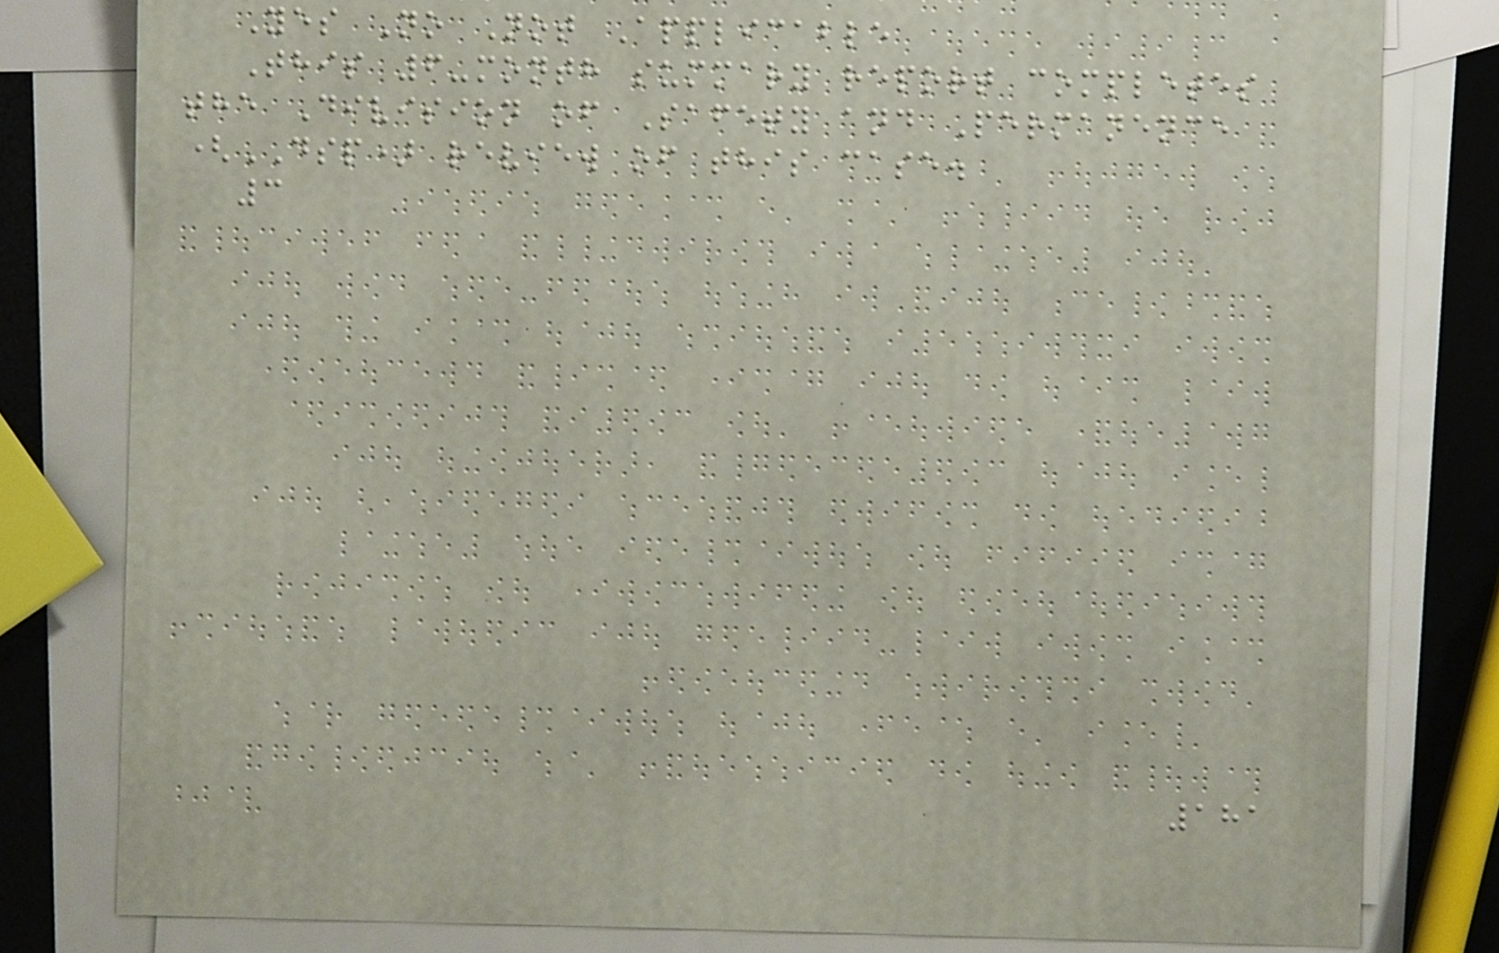Yes No Not Applicable
This 6-month summary report completes
the Division of Safety and Permanence
(DSP) review of this case.
3
181
